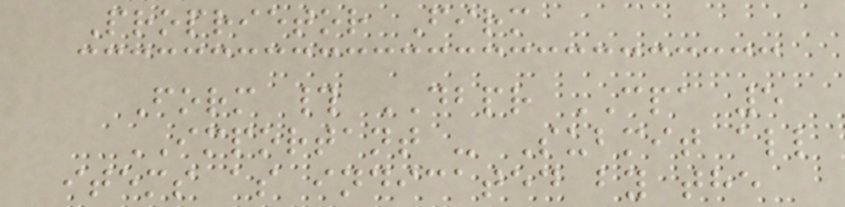Proprietor Firm
Form # DBPR CPA 5
IMPORTANT - Submit all
items as indicated by the
